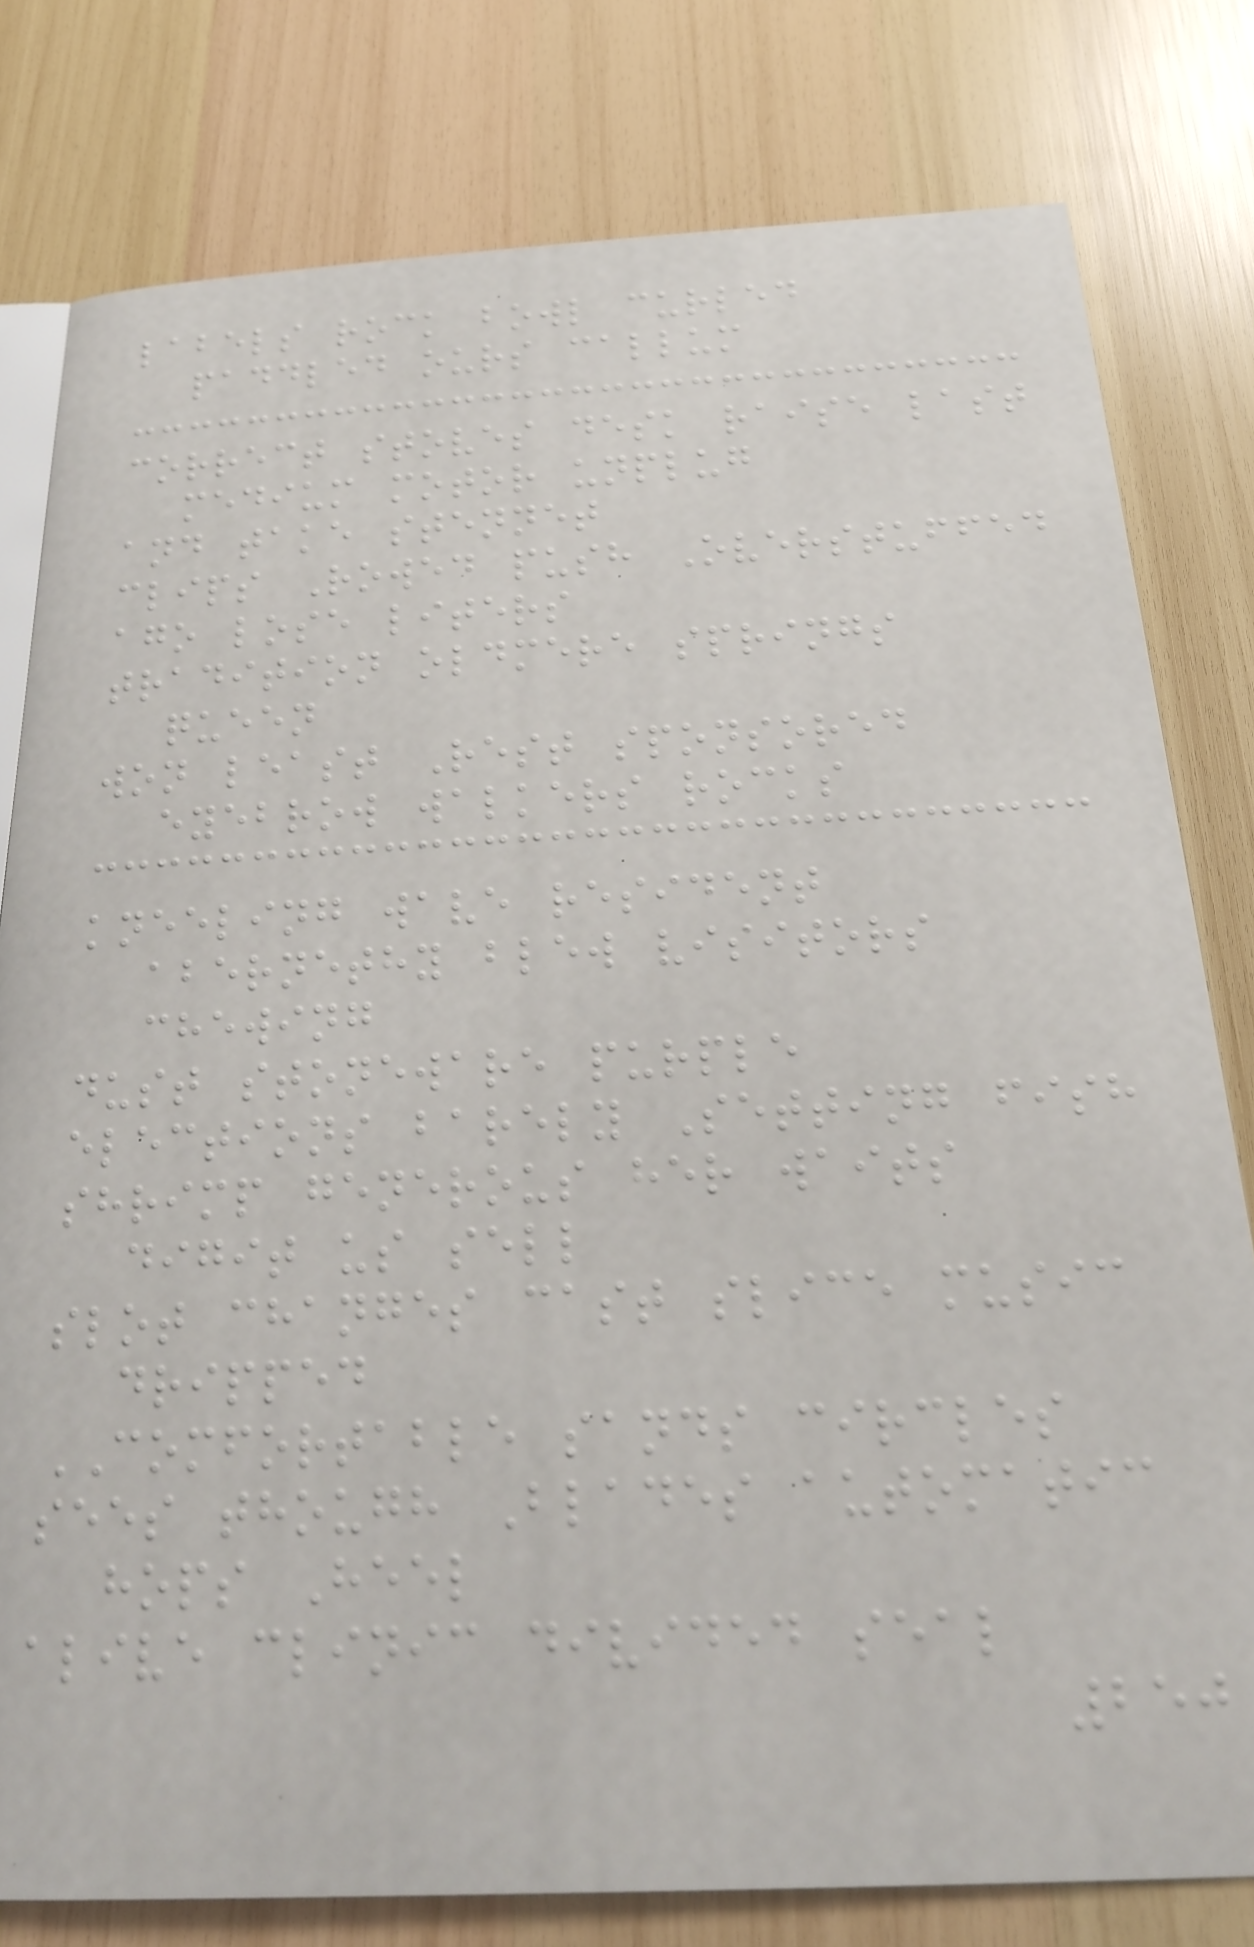labels rock bowl curled
paddled ours callum
correct stoves desk raise last
medium motor unplug
and take stennet
clips Rowed push Overstuffed
ago lose liters
tradition oldmere springs
queen
won least Rest sponsored
eyebrow walkers rocks
kneeling wave resident
abernethy blew visitors
chewing
dust stoneware purple
elections barely Setting fish
shrimp generous her waits
digit us sell
slot changes cast slice music
dripped
COMFORTABLE sands circles
sees though Blades automatic
hops Heel
alive clinic divided seal
250
